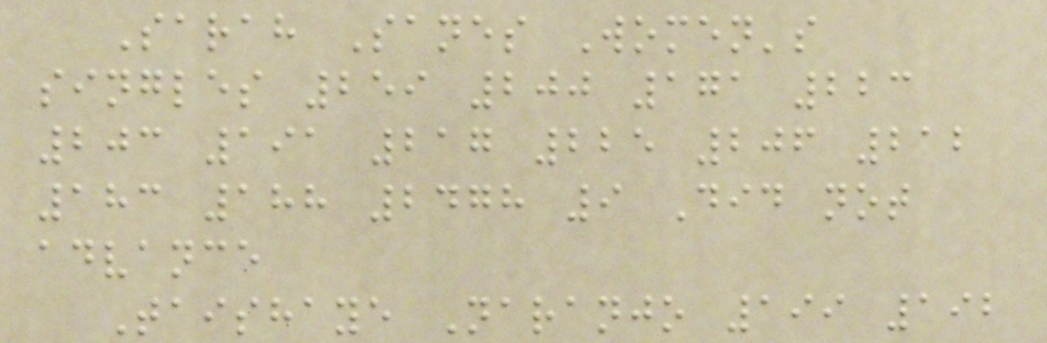Sarah Sanes Women's
singles 259 200 171 223
203 191 217 225 206 212
183 188 2478 9 Did not
advance
Taishaye Naranjo 199 192
